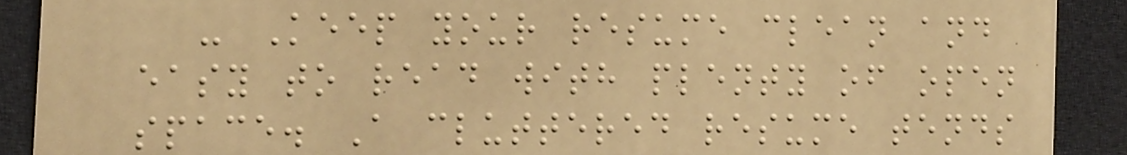- Keep your resume clean and
easy to read with plenty of open
space. A cluttered resume tends
